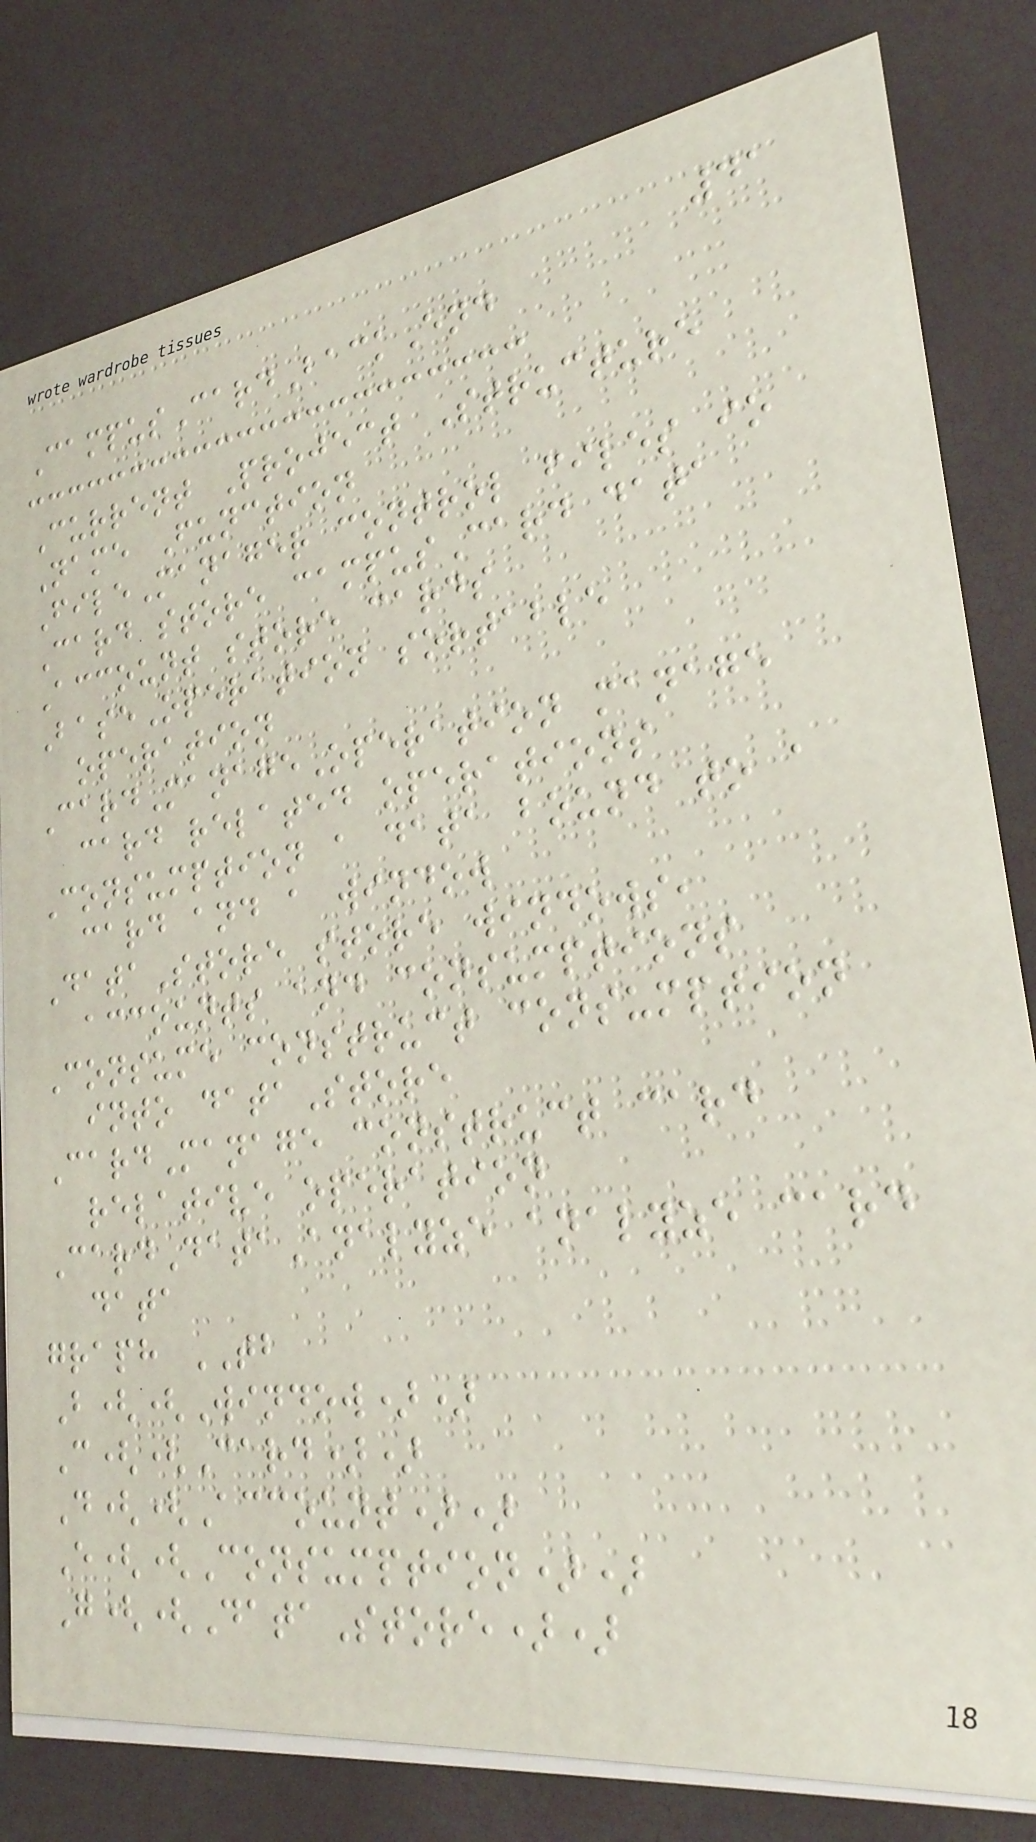41
CampusCardBackEnd
Current Project Structure
Name Function
FileManager control files io
Card store campusCard data
Account store cards
BaseOperation sortable
operation
CardManageOperation manage
card related operations
Consumption a data bound to a
card and a window
DataStore store windows,
accounts and consumptions
Consume construct consumption
into dataStore
CardManage construct card
relative operation
CardDataAnalyze analyze card
data
graph TB
B((Window))
C((Card))
D((Account))
E((Consumption))
G((DataStore))
